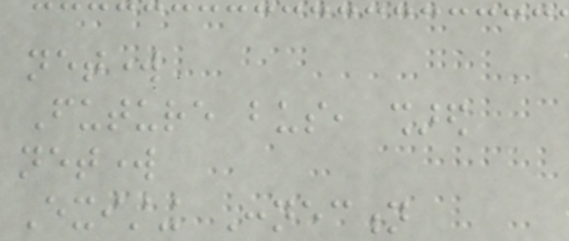network
Future bus, shared
network
Existing Connection
